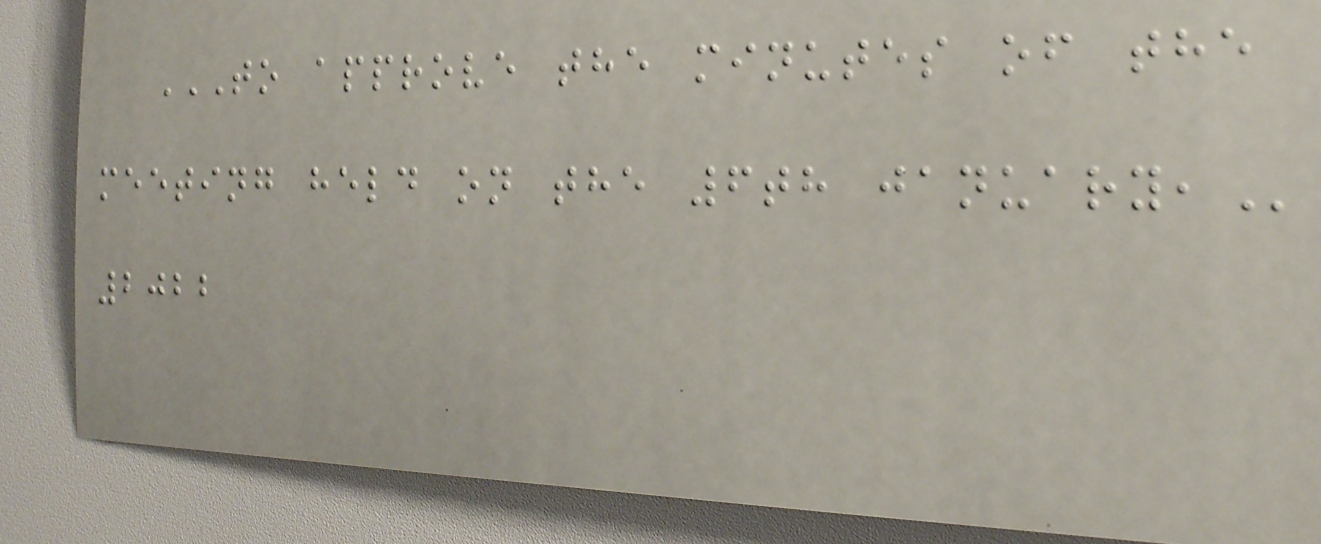TO APPROVE THE MINUTES OF THE
MEETING HELD ON THE 6TH JANUARY,
2022
